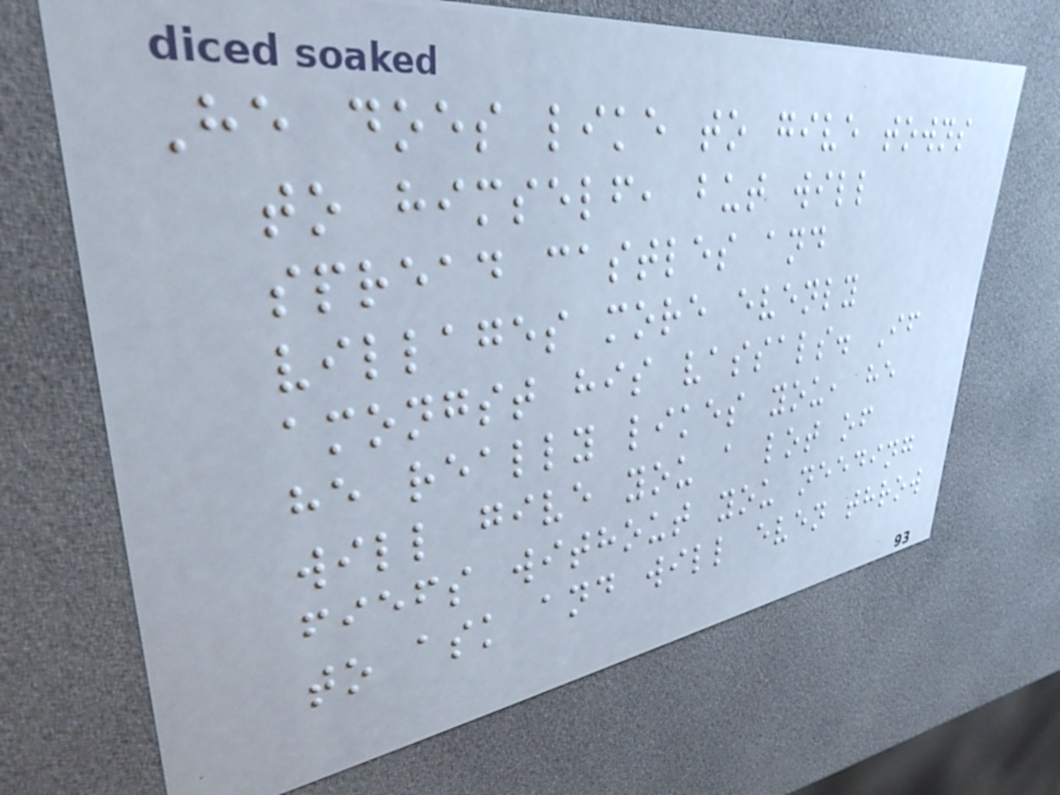He does like to give towns
to himself, but will
spread castles and
villages more evenly
amongst his vassals. If
he really likes you, he
will give you a lot of
fiefs without you needing
to ask and will even throw
